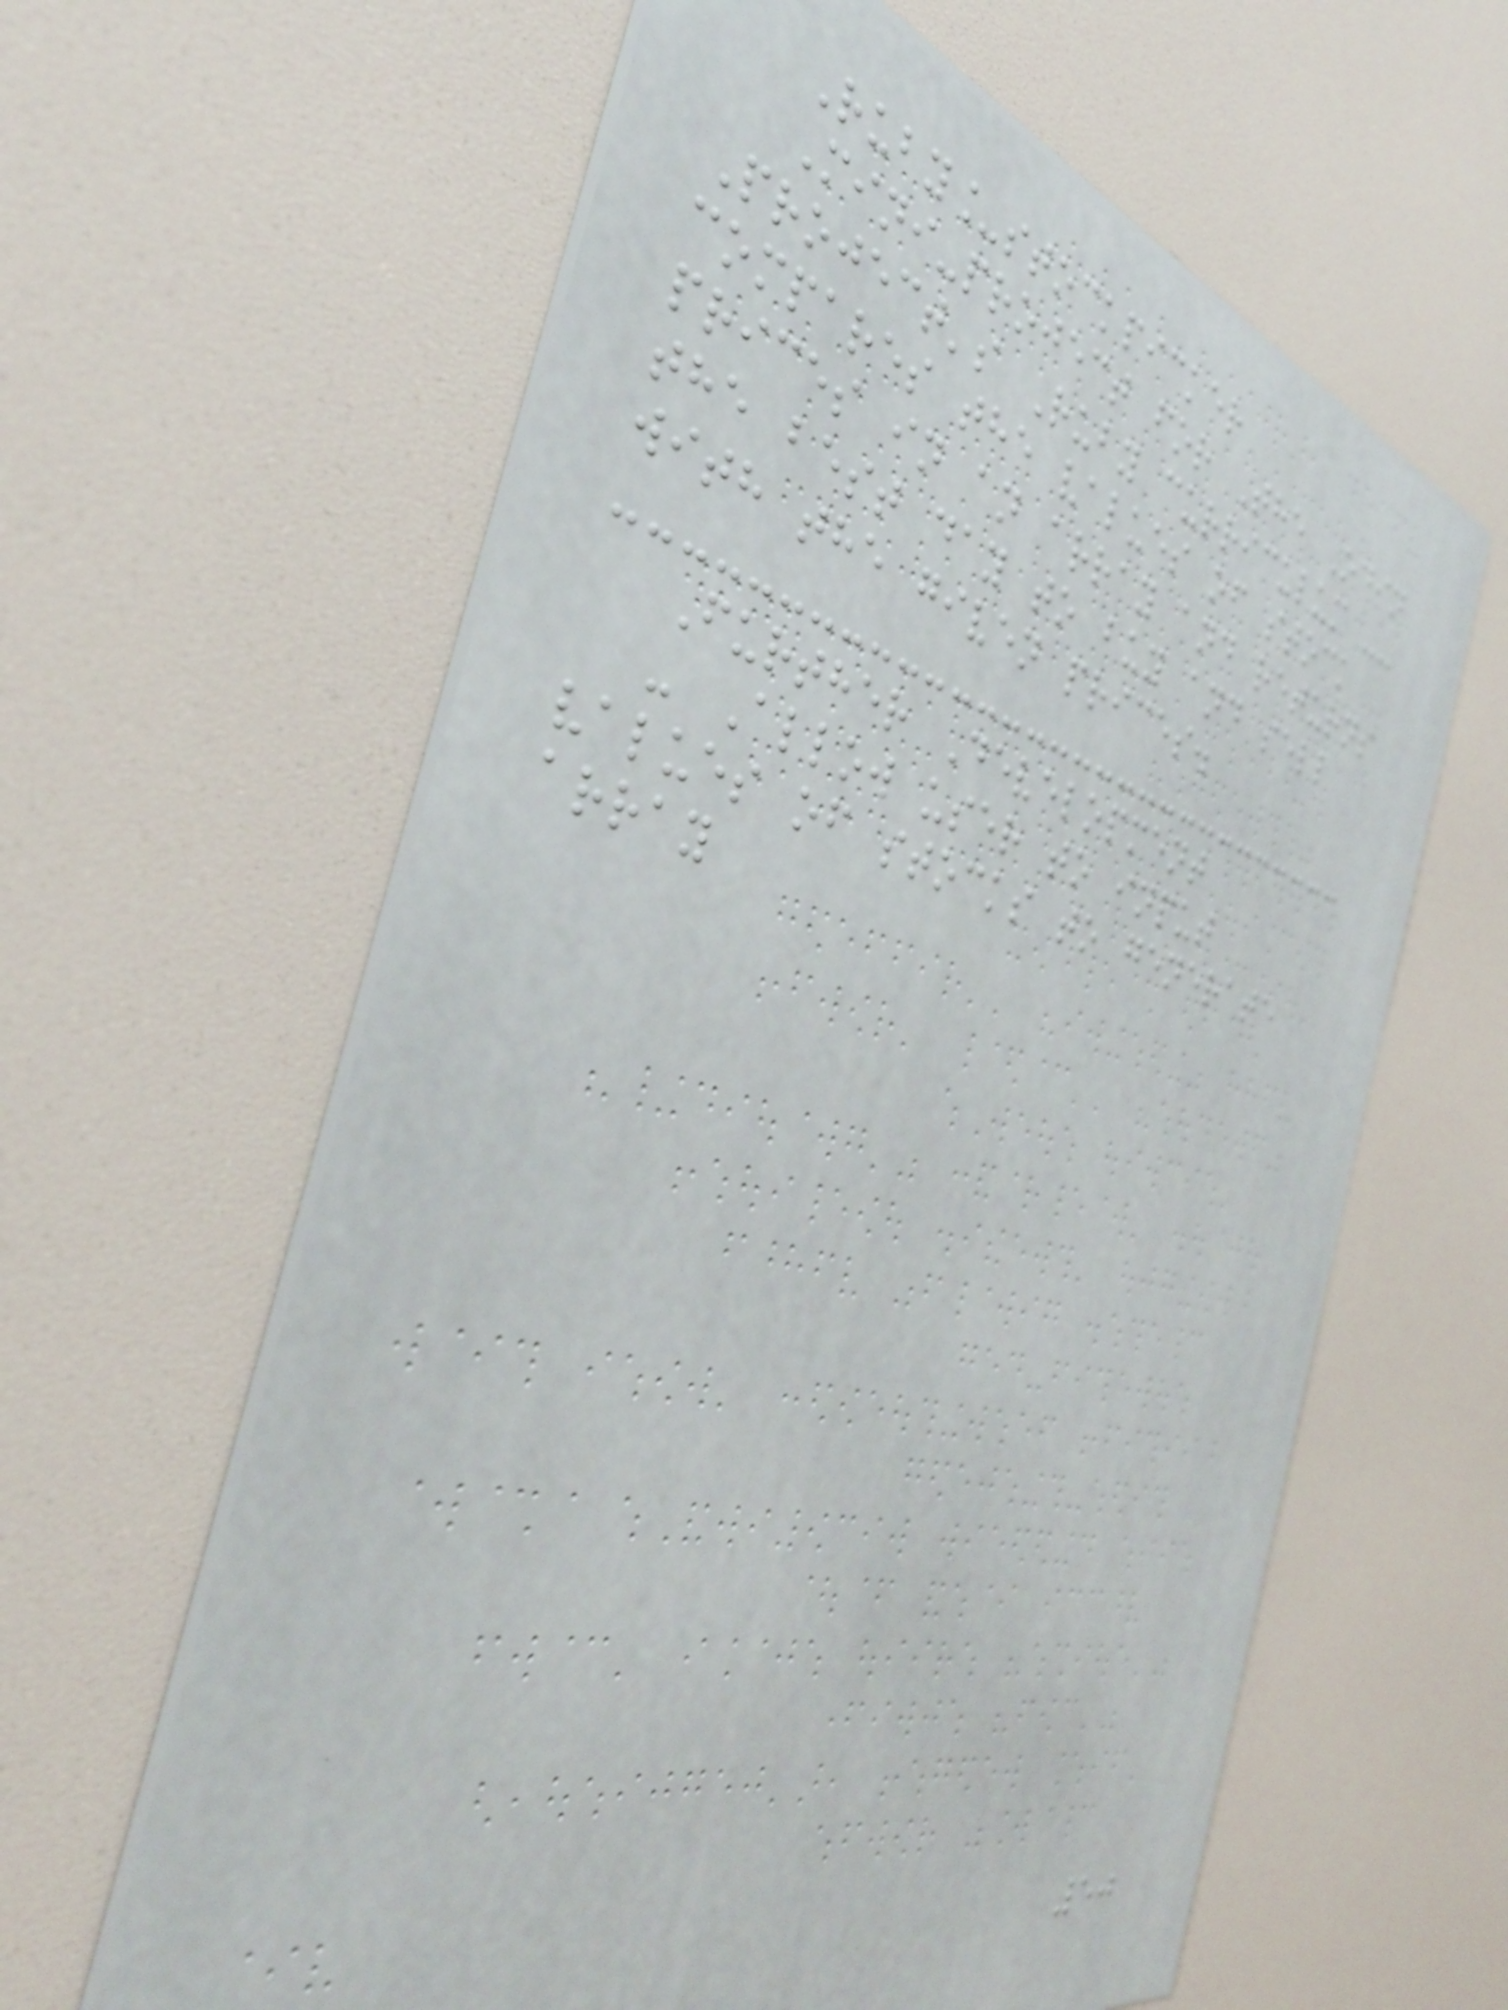Ruby_stockpicker
Mini-project for The Odin
Project's Ruby curriculum --
compares the values of stock
prices in an array and returns
the best day to buy and sell
with the given prices.
Further Development
- Allow user to input
values of stocks to generate
array
50
